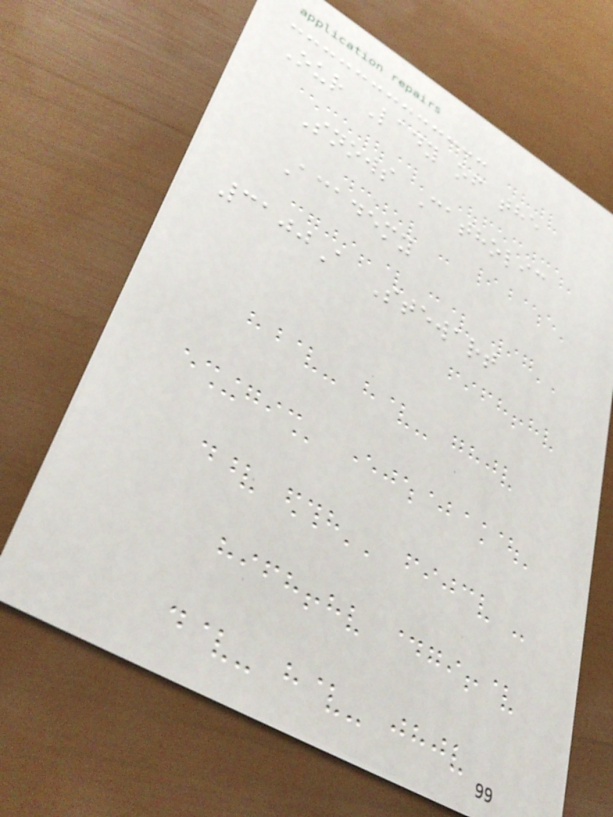Our Lady of the
Snows Catholic
Academy
3100A Stewart
